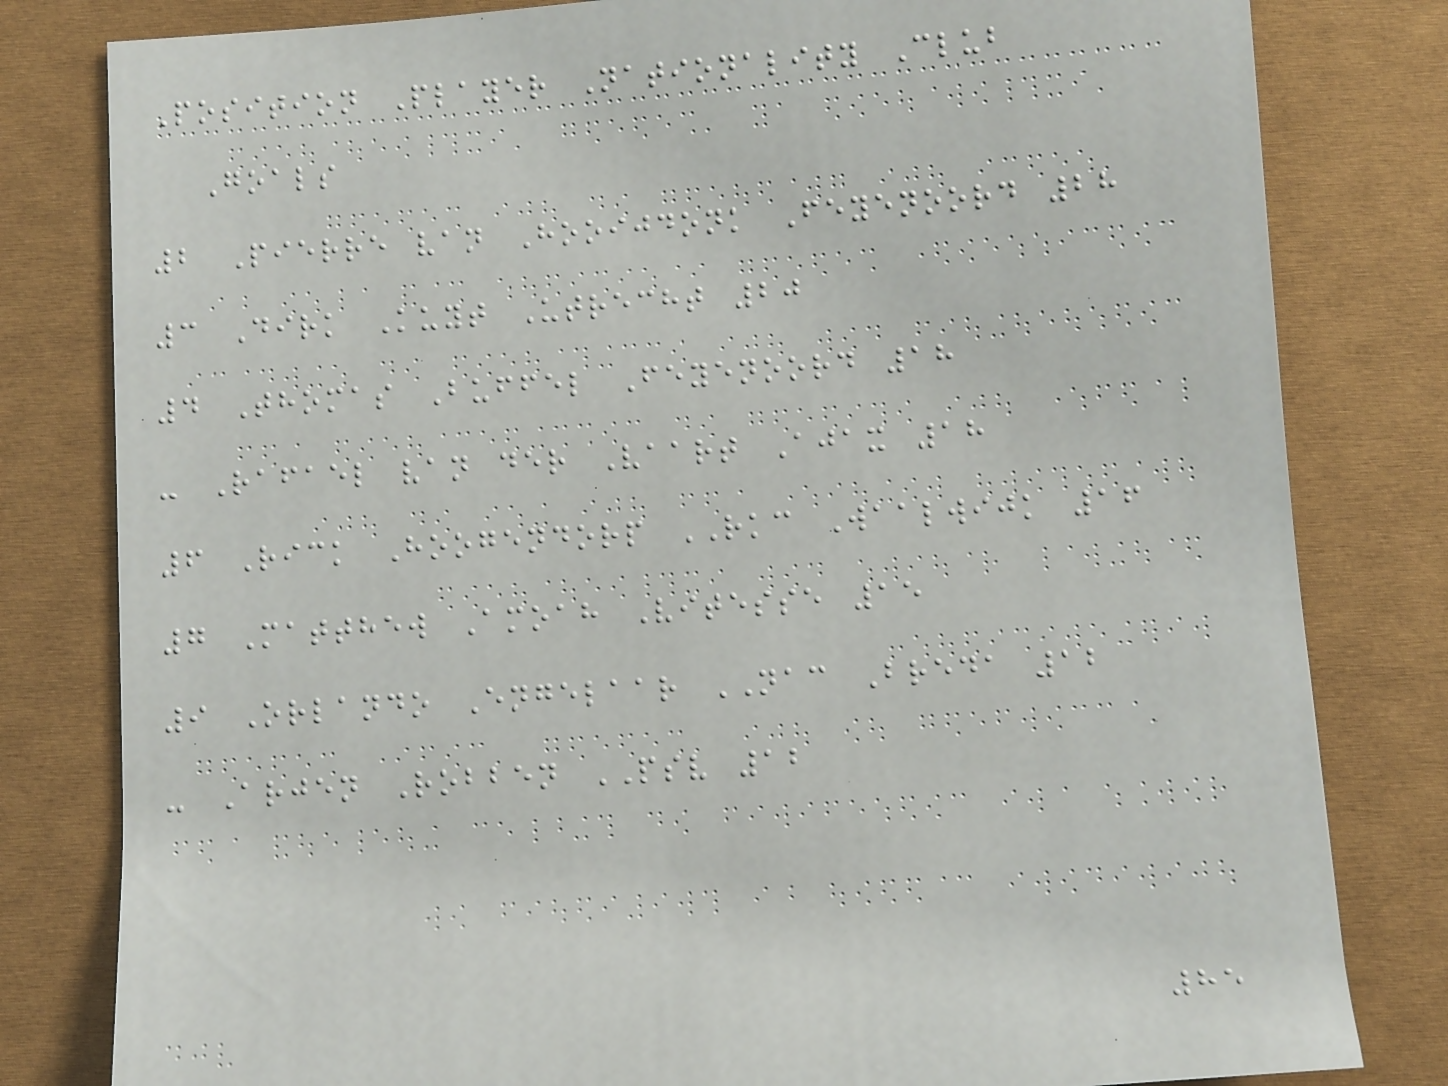Position Player Nationality Club
Goals
2 Pierre van Hooijdonk Feyenoord 28
3 Dirk Kuyt Utrecht 20
4 Thomas Buffel Feyenoord 18
- Rafael van der Vaart Ajax 18
6 Rick Hoogendorp RKC Waalwijk 16
7 Matthew Amoah Vitesse 15
9 Orlando Engelaar NAC Breda 12
- Arjen Robben PSV 12
85
